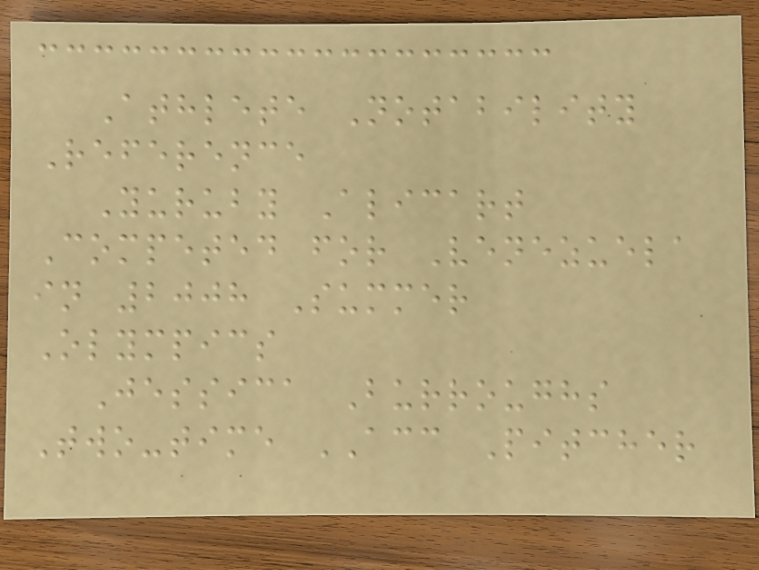Athlete Notability
Reference
Yuruby Alicart
Competed for Venezuela
in 2008 Summer
Olympics
Jessica Burroughs
Two-time ACC Pitcher
